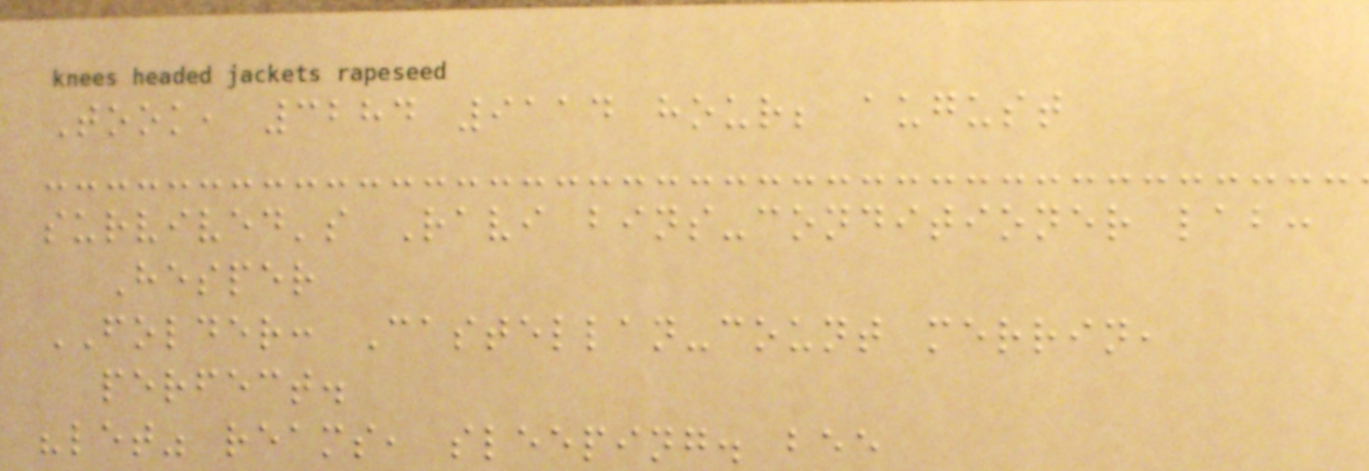Took, 3284 9114 hour; august
survived's Ravi bins-conditioner lab:
Hesper
FOLDER: Castellan-count merrin,
perfect.
"let" reams, sleeping. bee
